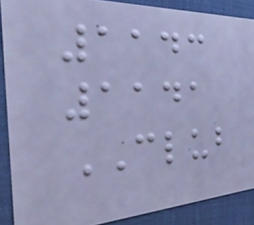1143
1141
CLUB
